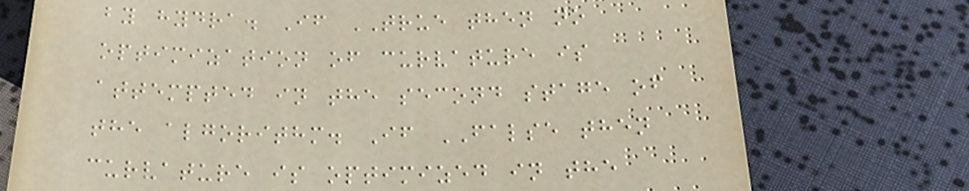by hydra. If TRUE then no
optimization of curvature is
attempted in the second stage of
the algorithm. If FALSE then
curvature is optimized in the
